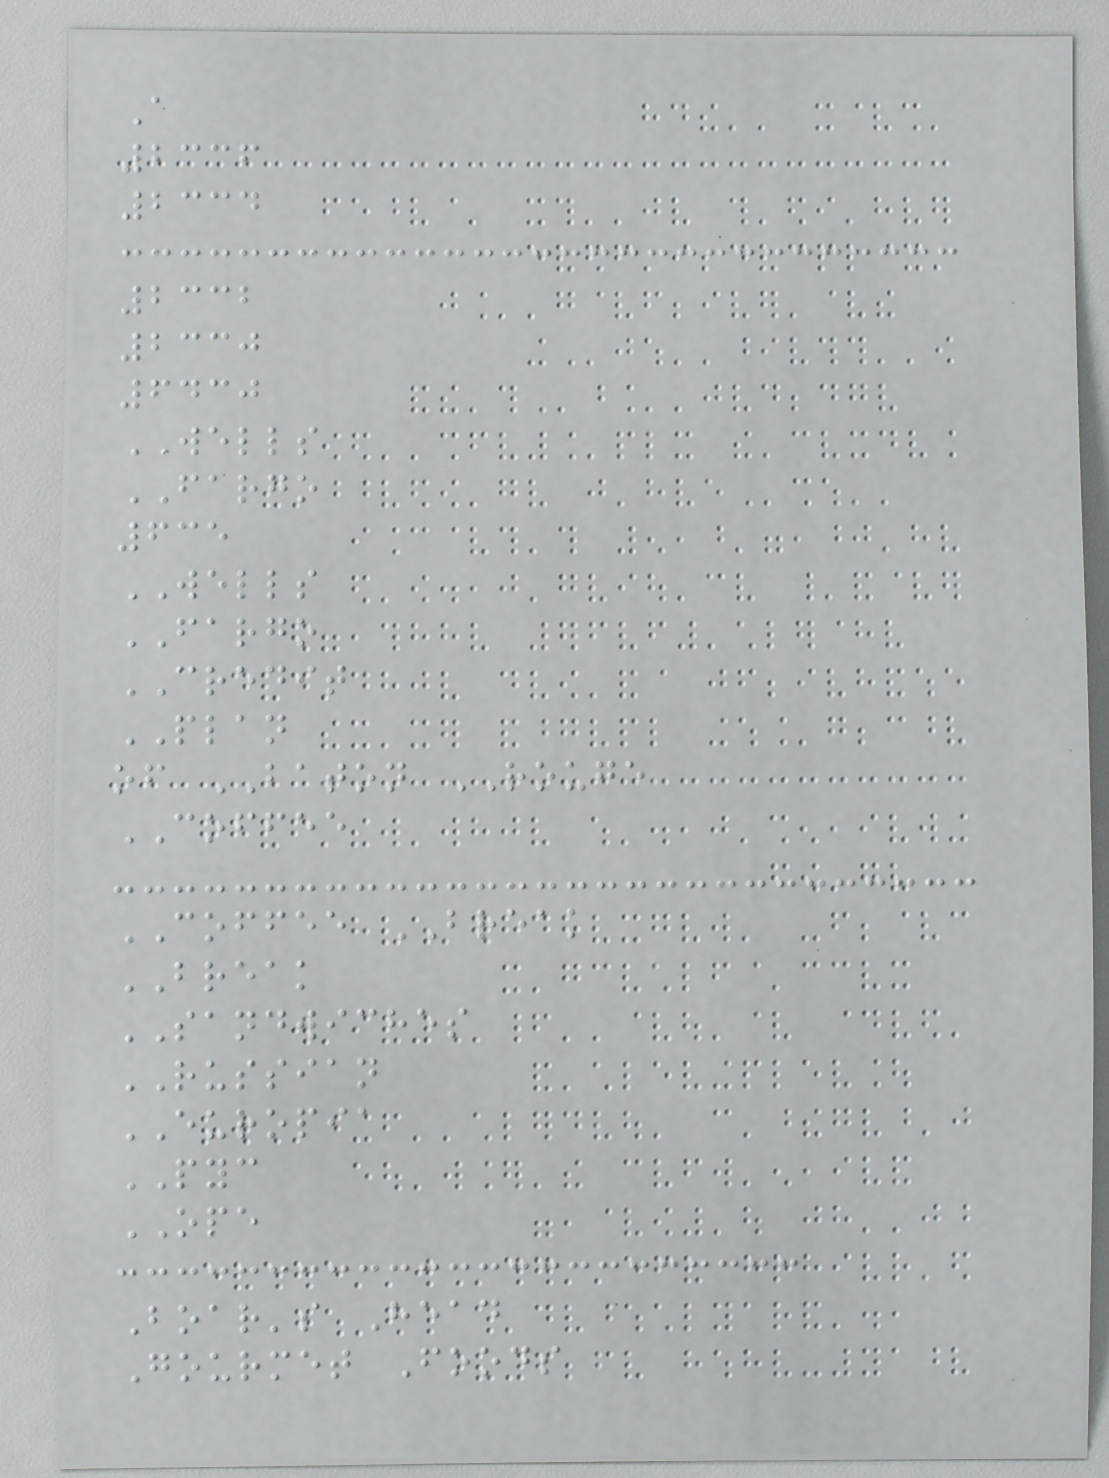A
2336
2334
2332
2330
6430
WELLS
FARGO
635
WELLS
FARGO
CREDIT
PLAN
of BATON ROUGE
COFFEE
COFFEE BREAK
BREAK
SANDWICHES
RUSSIAN
EUROPIA
PYC
OPE
Boar's Head
Gourmet Foods
